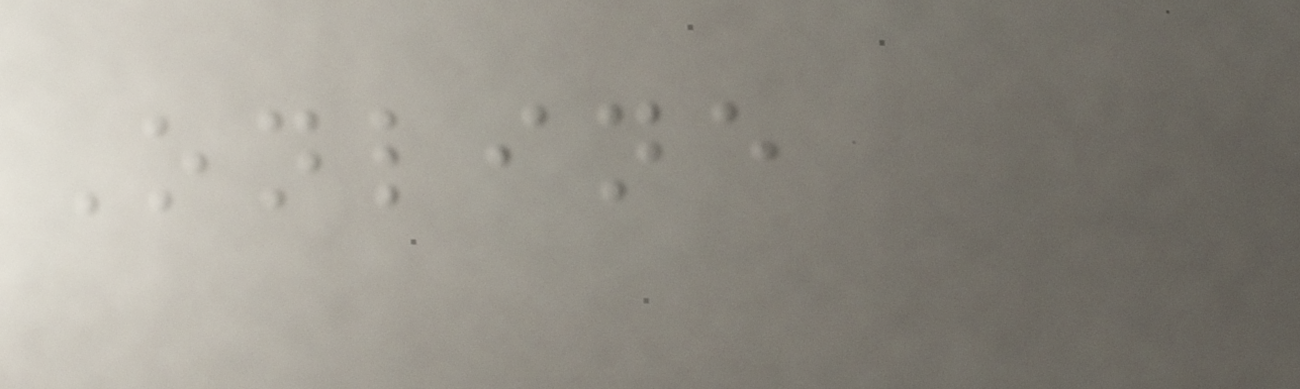Online
